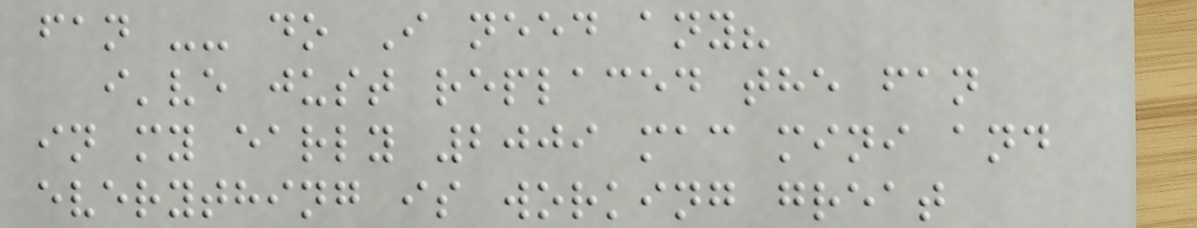fan -- do I need any?
i've just replaced the fan
in my early 2009 mac mini and
everything is working great
